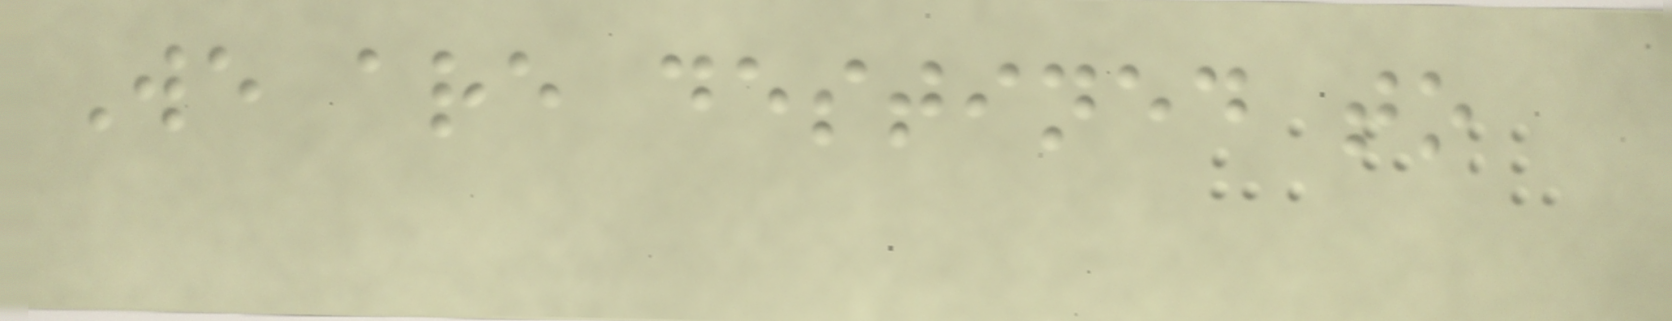We are destined to
